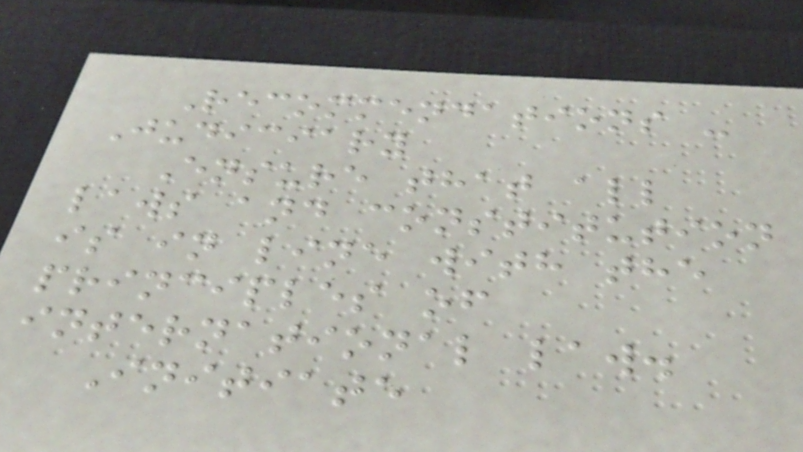Recommendations -
Judiciary
Ensure that all
laws and constitution
is in line with the
principles of
international law.
Initiate
